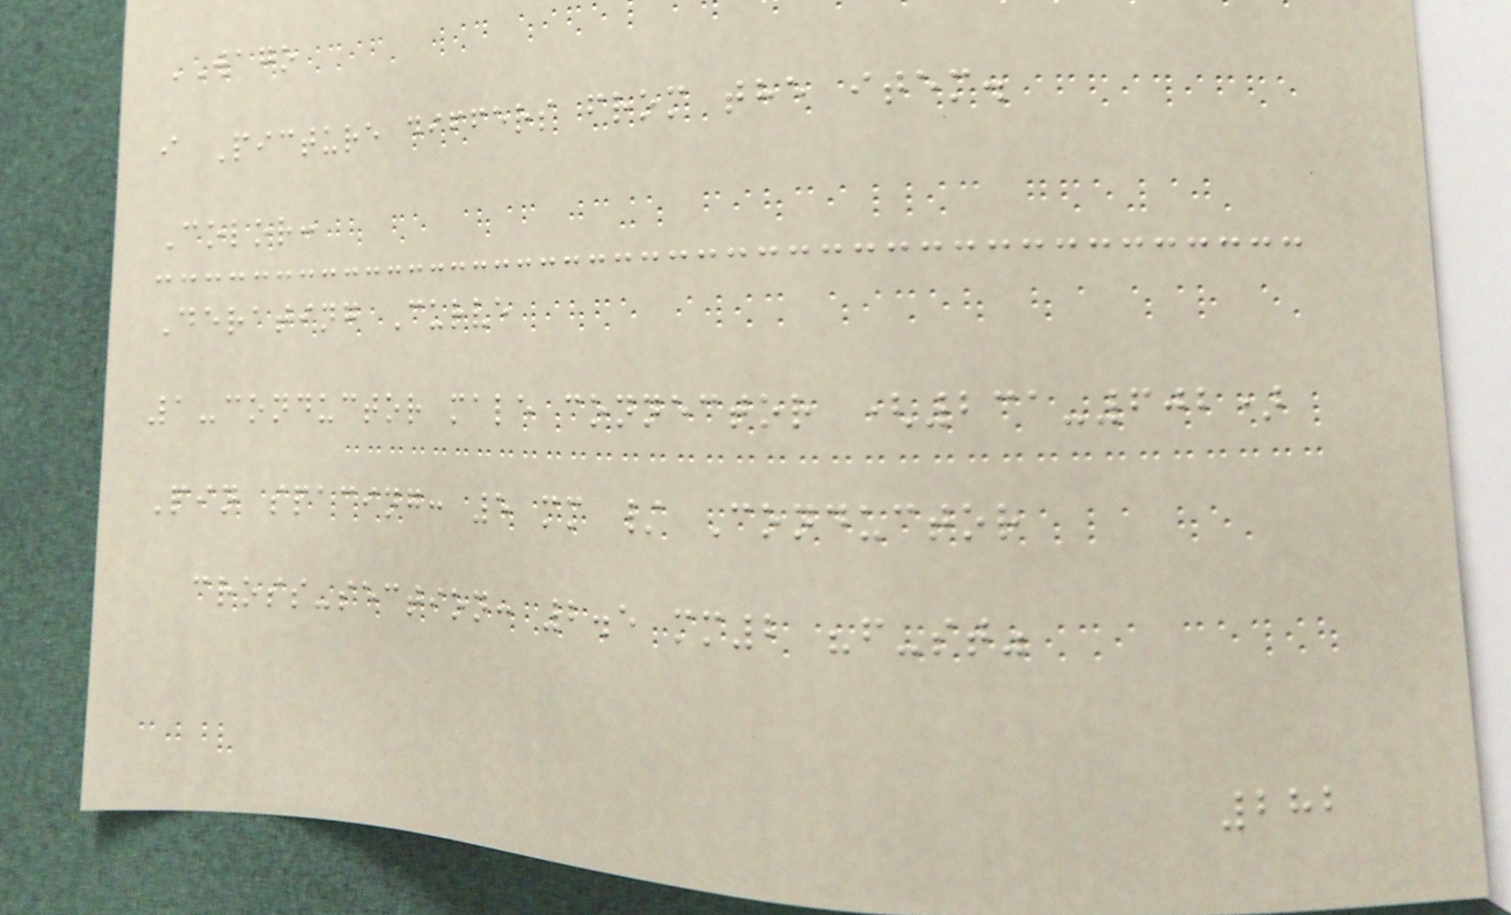WAGO
i Picture differs from the item.
Color:
Derating Curve
1-conductor male connector (231-602)
Pin spacing: 5 mm / Conductor
cross-section: 2.5 mm2 "f-st"
282
